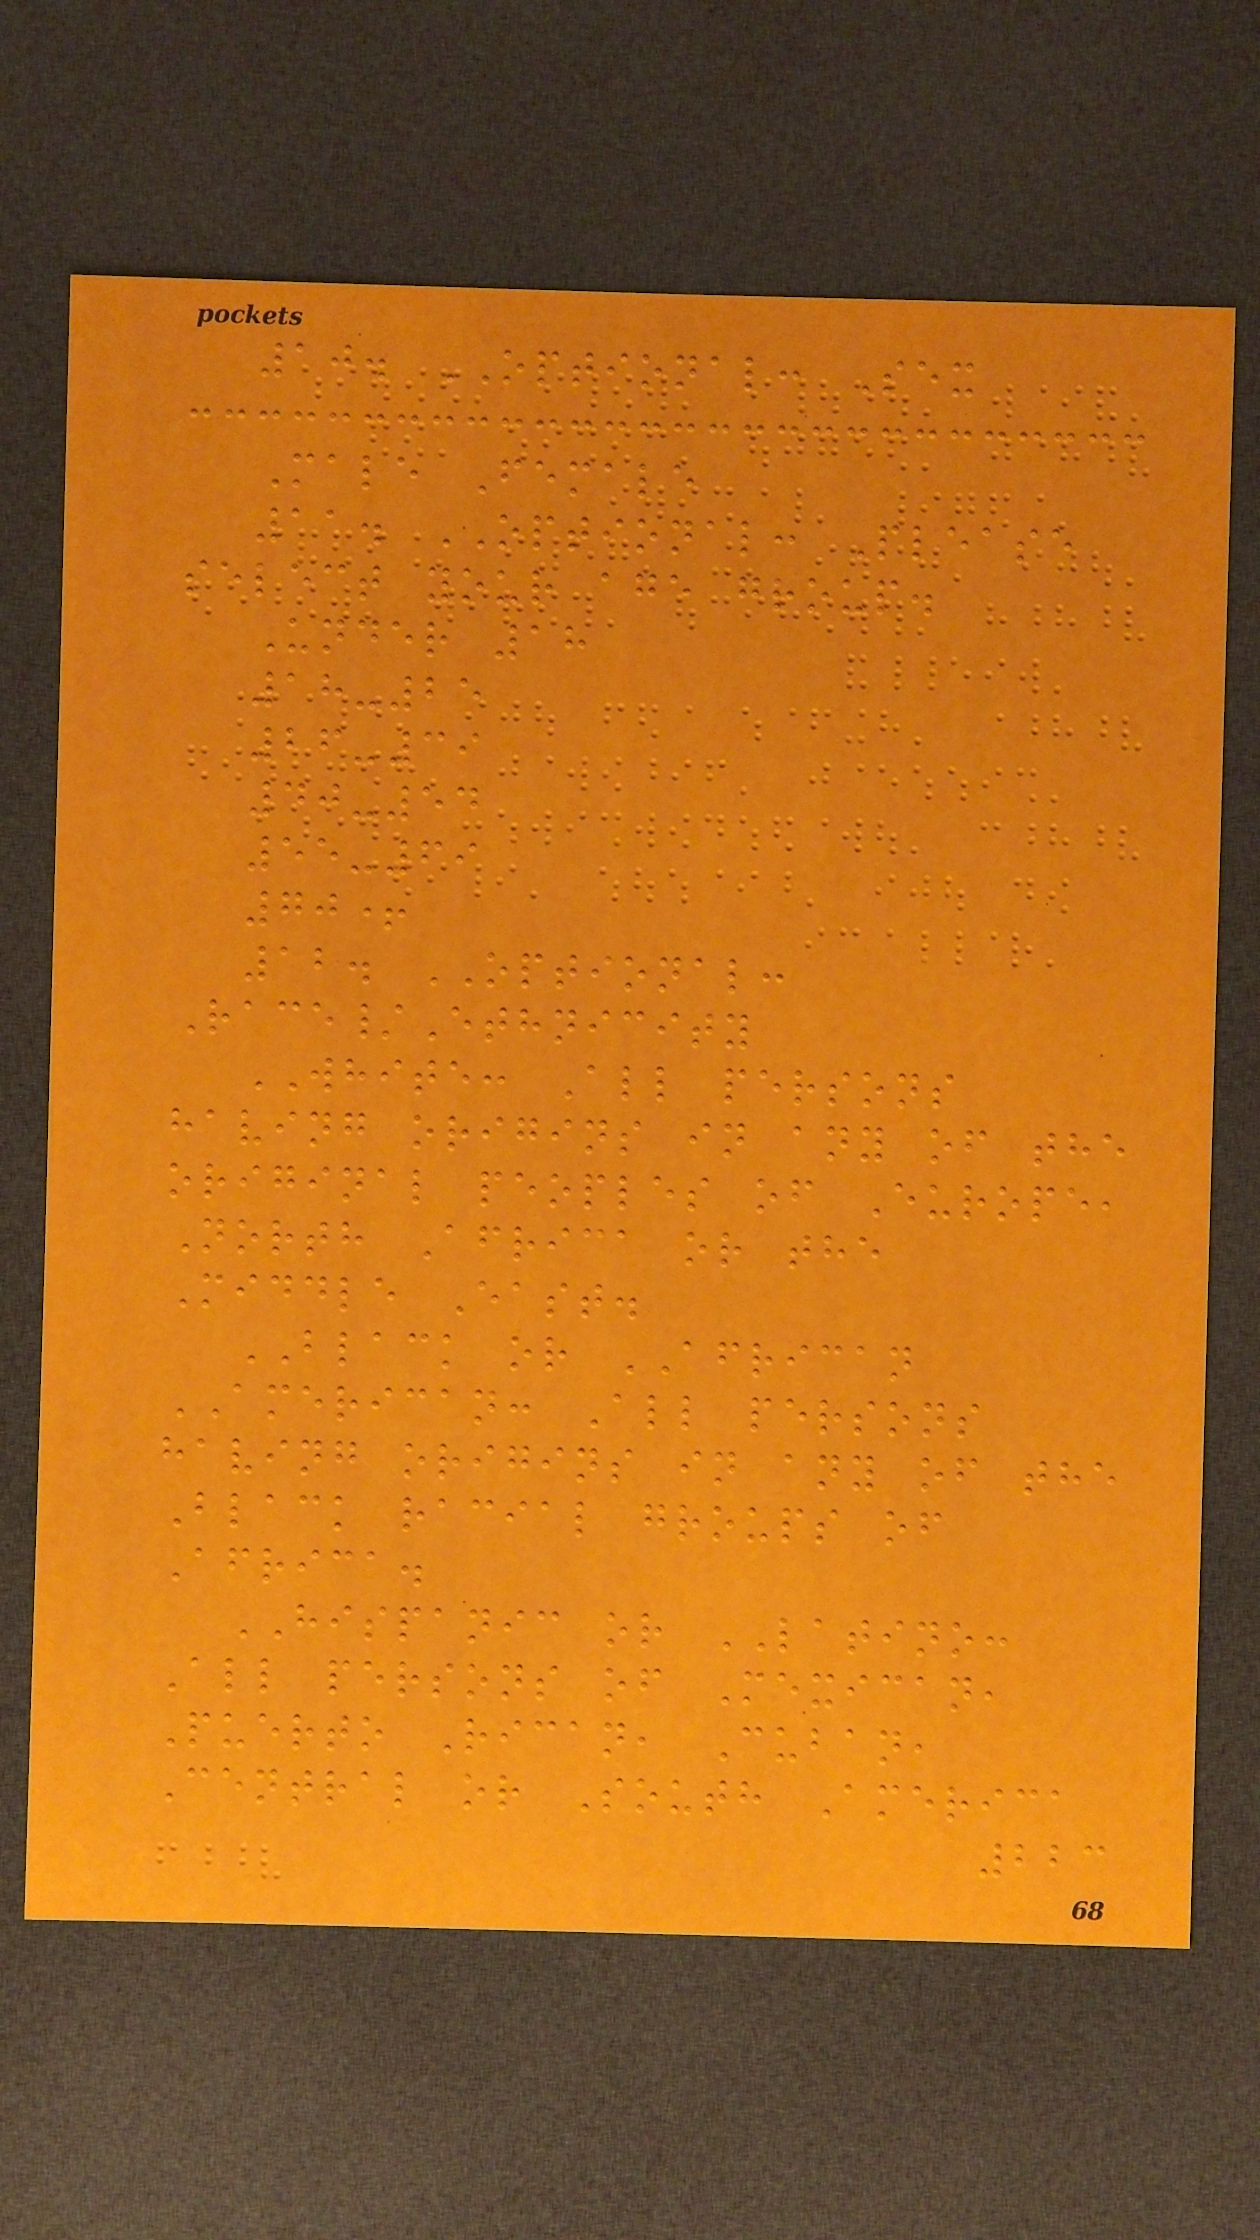10. OPTIONAL: Sex
Male Female
11. OPTIONAL: Please
select your age group.
Under 18
18-25
26-39
40-54
55-69
70+
12. OPTIONAL:
Race/Ethnicity
WHITE: All persons
having origins in any of the
original peoples of Europe,
North Africa or the
Middle East.
BLACK or AFRICAN
AMERICAN: All persons
having origins in any of the
Black racial groups of
Africa.
HISPANIC or LATINO:
All persons of Mexican,
Puerto Rican, Cuban,
Central or South America
223
